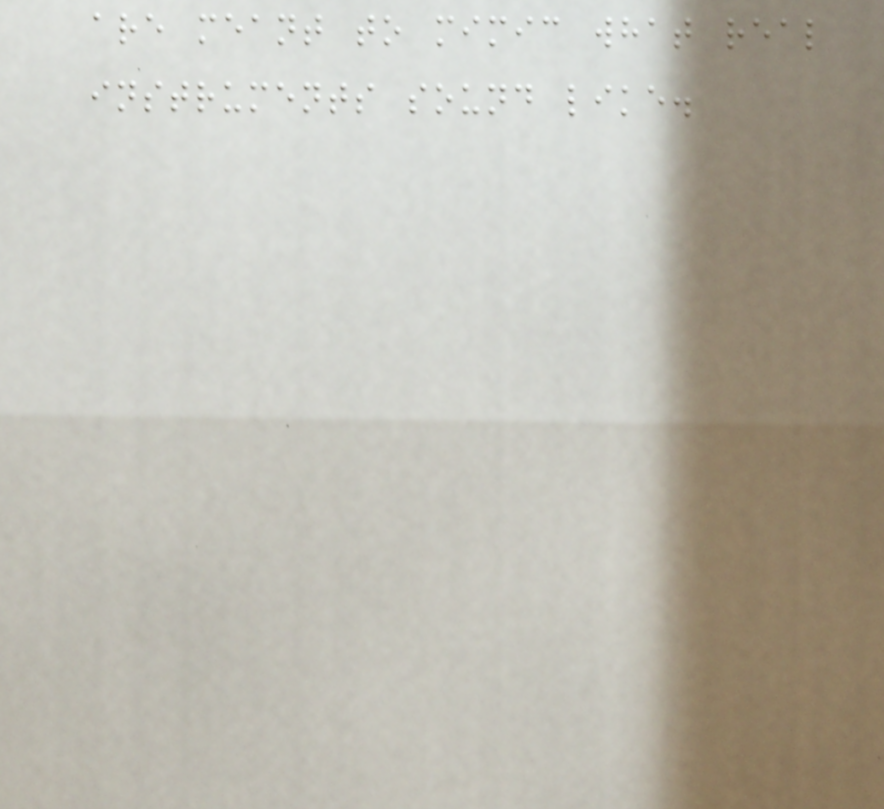are meant to mimic what real
instruments sound like.
